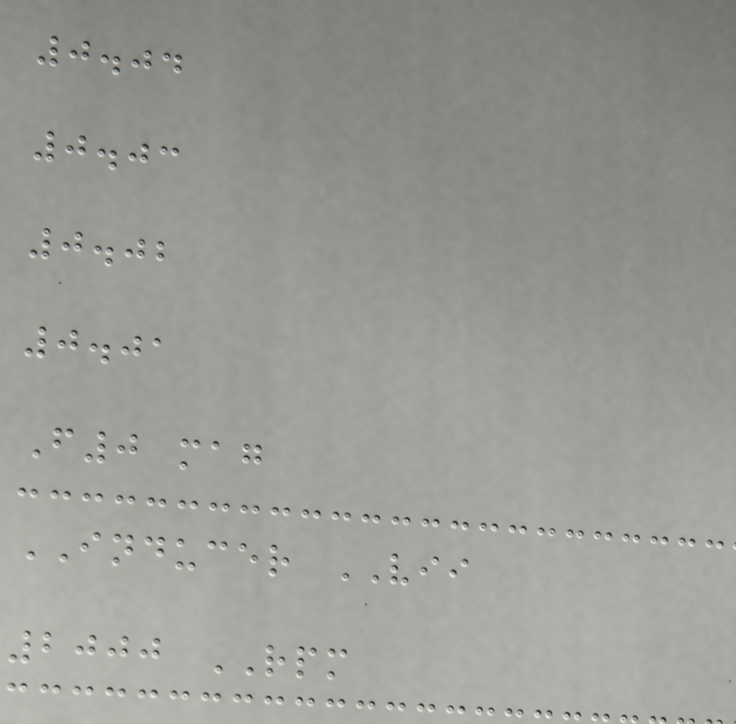0.04
0.03
0.02
0.01
F0 mag
INDUCER VII
2000 RPM
